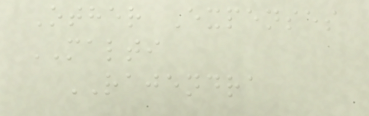Other Expenses
MALTI
RAJENDRA
